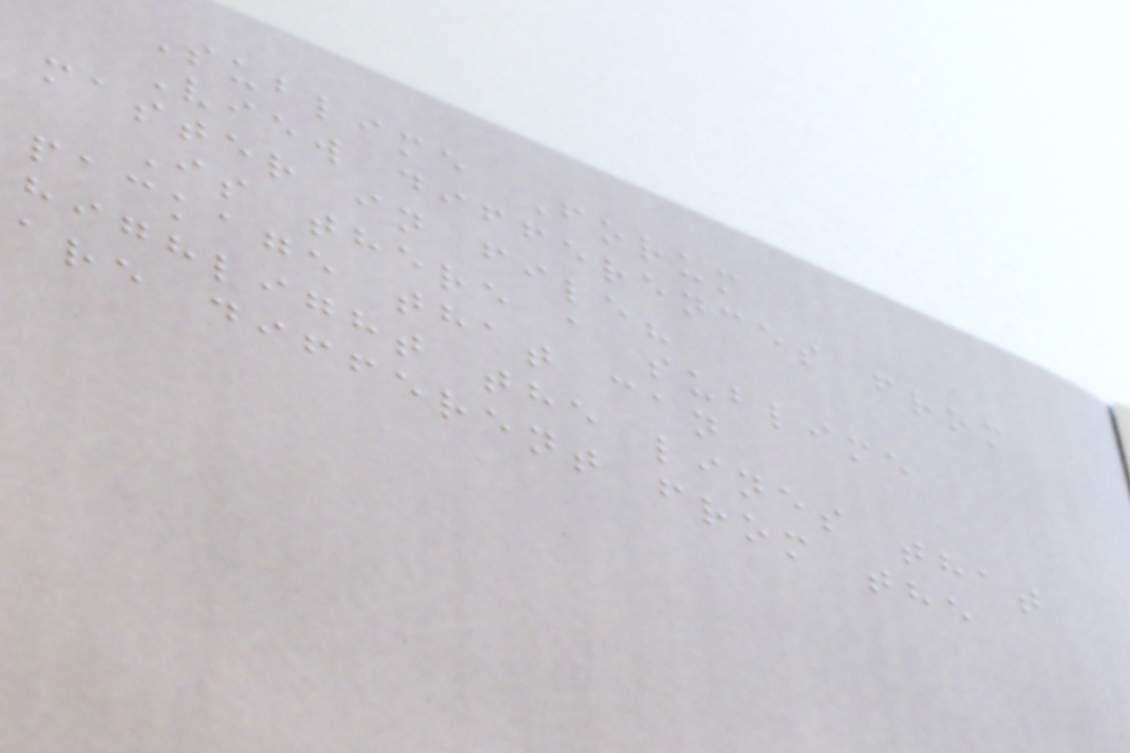Sublime Forum
View differences from
master in file?
Is there a sublime
package that can
highlight the lines that
are different from the
